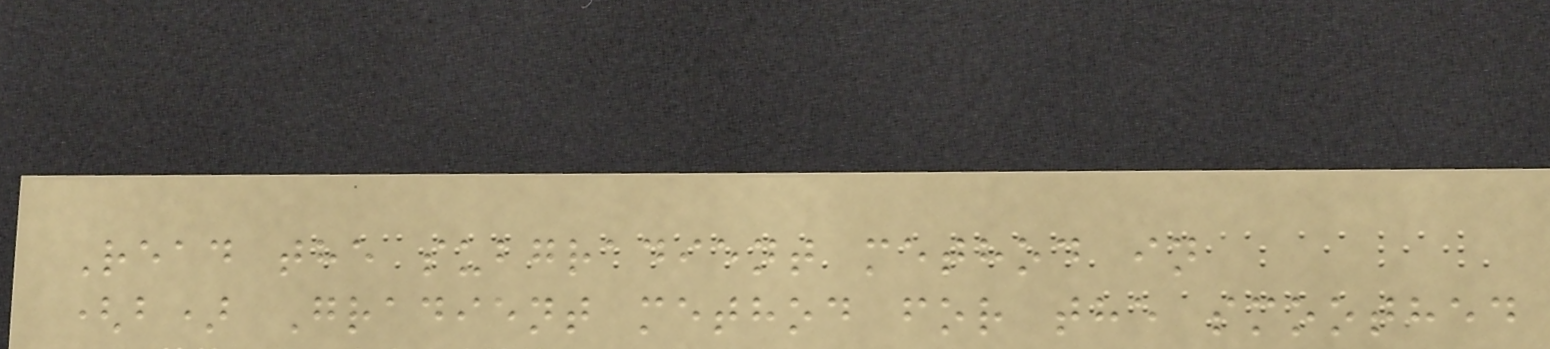Read the subgradient method in
(b) Gradient method for the smoothed
